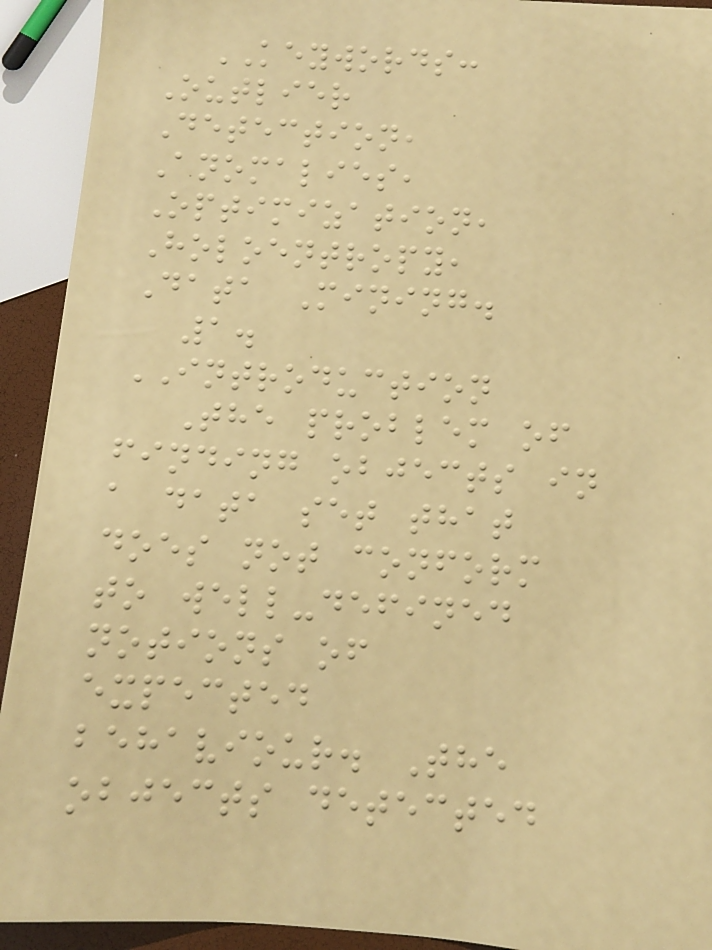KEYWORDS:
Outlier
Detection,
Anomalies,
Optimization,
Holoentropy,
Data Mining.
1.
INTRODUCTION
The problem of
finding objects in
a data set that
does not conform
to well-defined
notions of
expected
behaviour. The
objects detected
